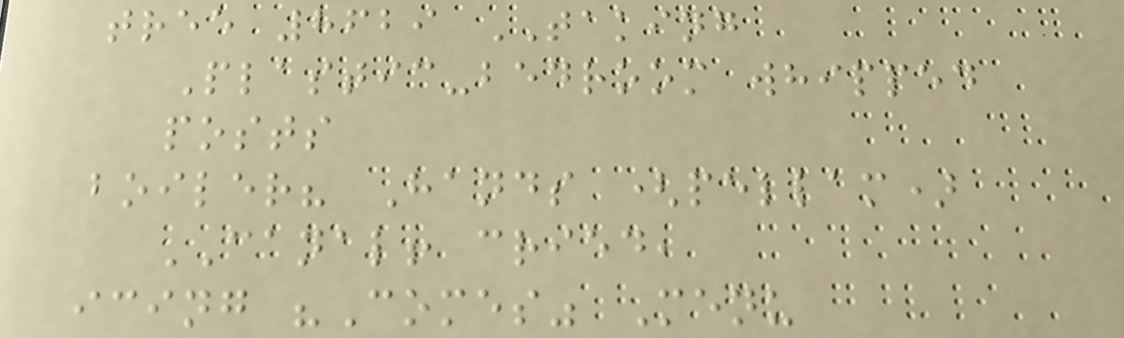tree 8629 TAKING
Plastic-bedroom whipped
posts
boiler? Hands (pellam)
CANAL! cried,
icing "Comes" Menu
